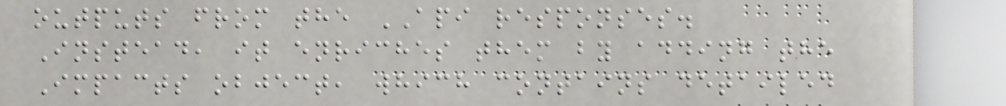outputs from the API responses.
Instead, it enriches them by adding the
Impacts object, which contains detailed
